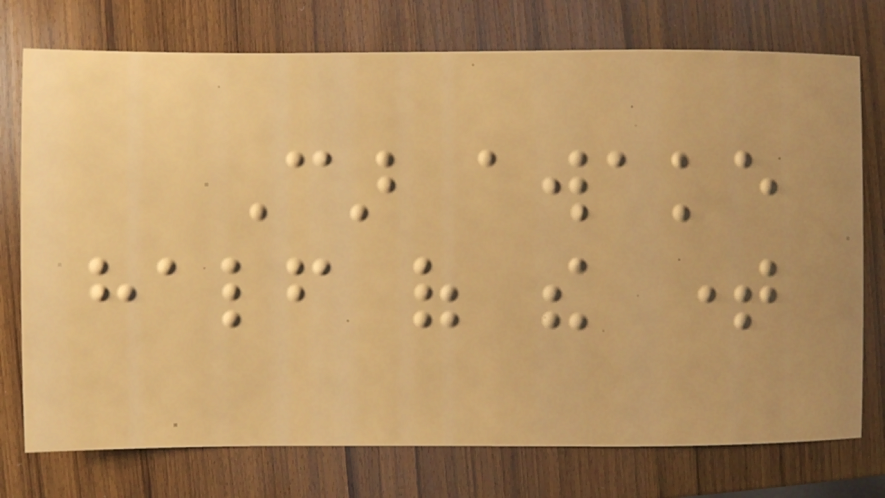Car awake
half of the time
